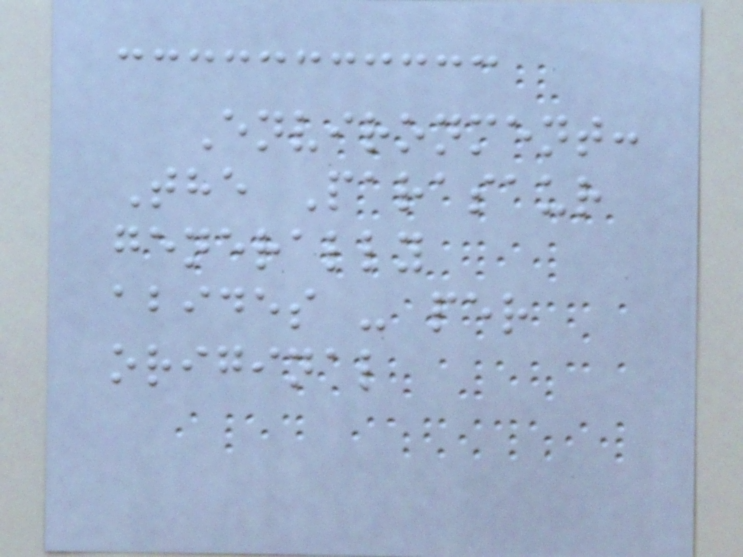Environment:
The Parasaur
generally
abides - per
original
